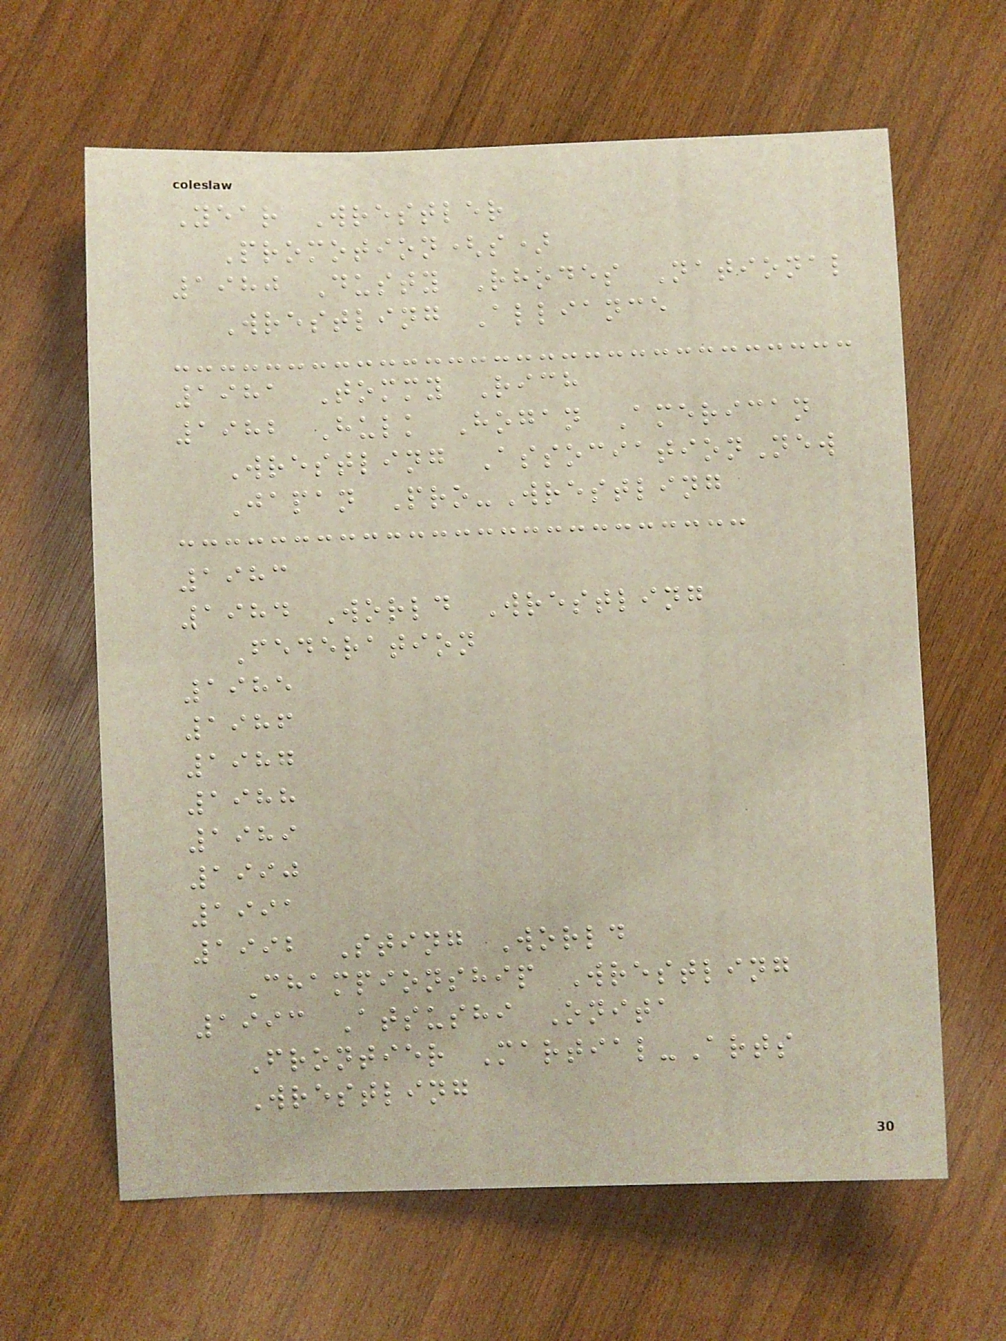Year Wrestler
Promotion(s)
1980 Dusty Rhodes National
Wrestling Alliance
1981 Tommy Rich
1982 Hulk Hogan American
Wrestling AssociationNew
Japan Pro-Wrestling
1983
1984 World Wrestling
Federation
1985
1986
1987
1988
1989
1990
1991
1992 Sting World
Championship Wrestling
1993 Atsushi Onita
Frontier Martial-Arts
Wrestling
